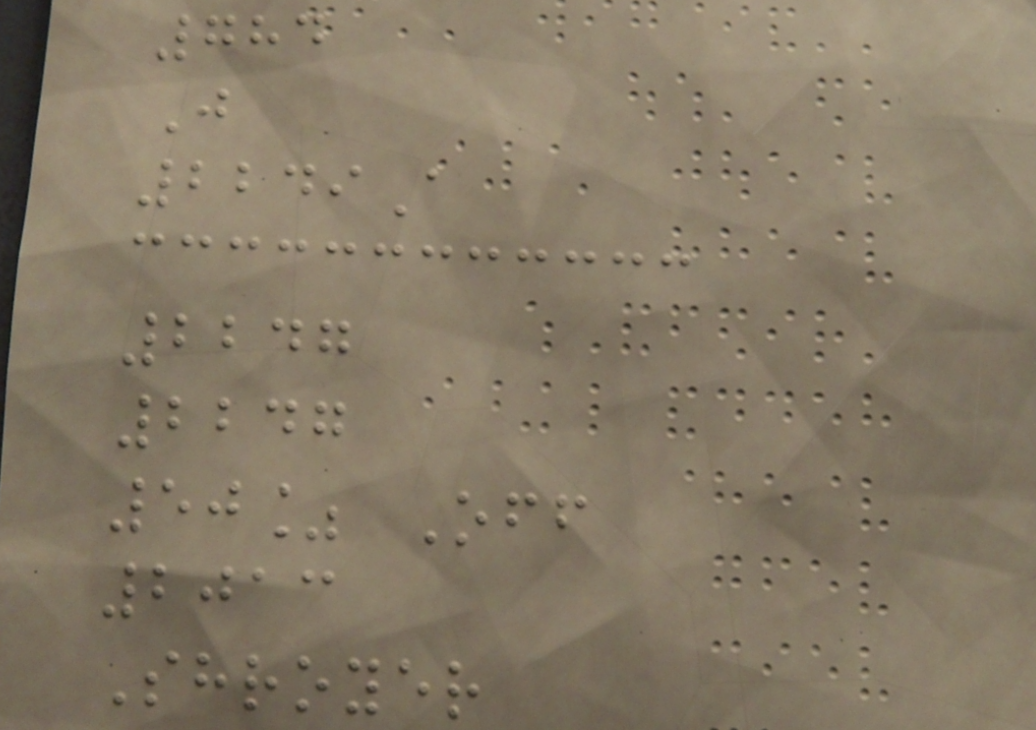784
J
2249A
2247
2247
50% Off
2013
Shroyer
